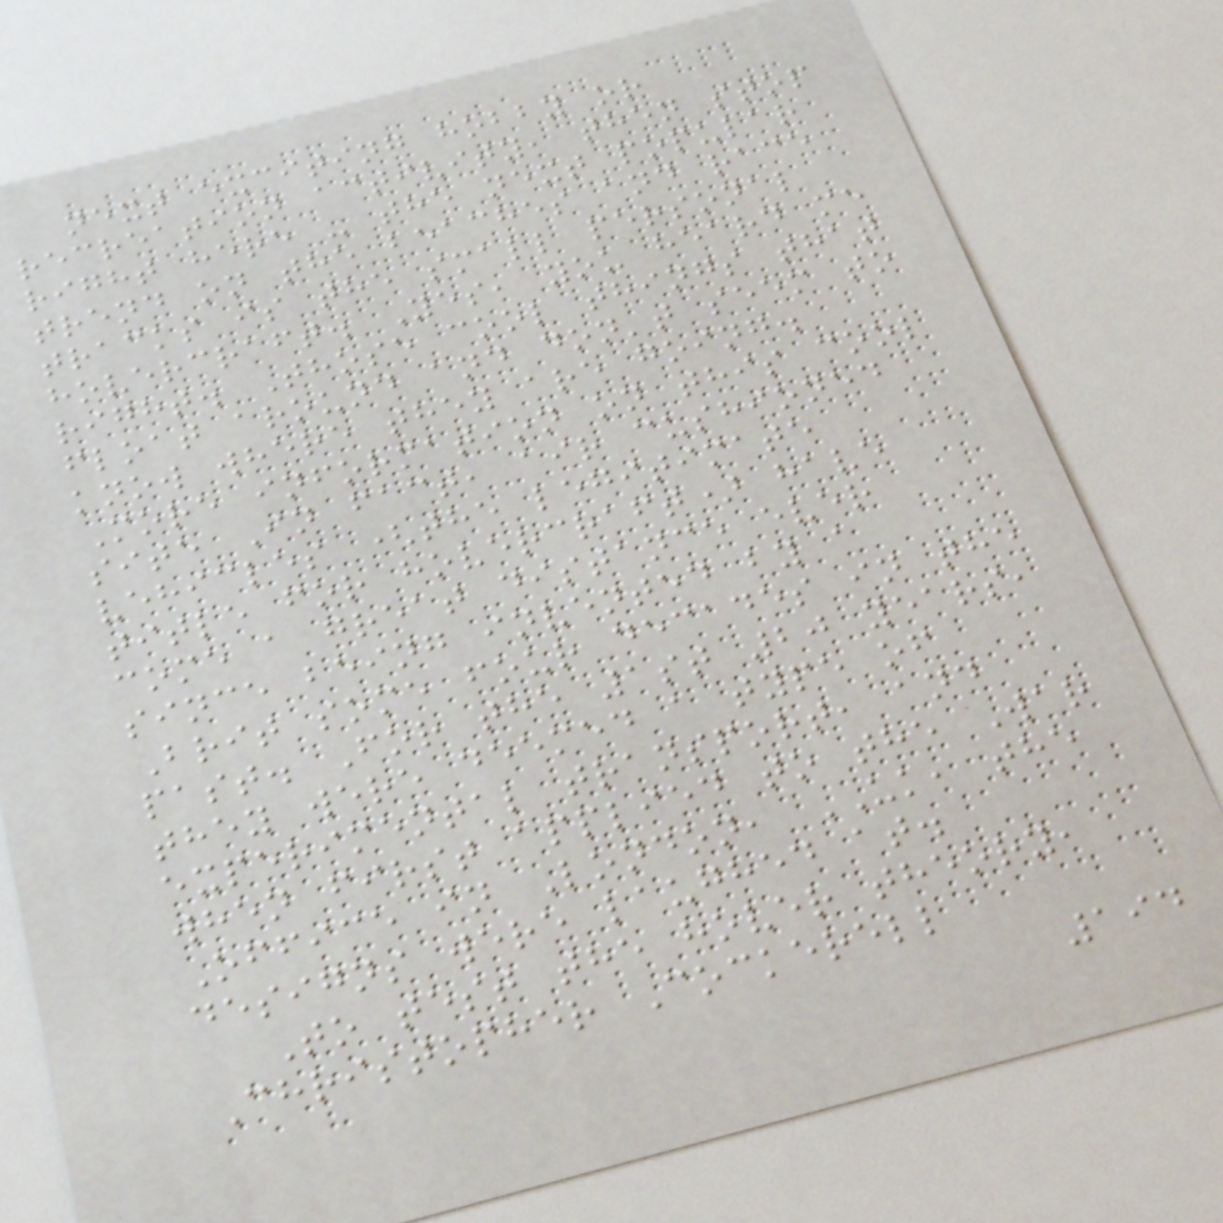next exciting hobby or
recreation activity, then stop
right here - the next popular
trend on the beaches and race
tracks is the small personal
hovercraft. Yes, you heard me
right. Those cool things that
float around and don't seem to
know where they are going.
More information on this cool
site In fact, air cushioned
vehicles (the legitimate
title for hovercraft) have
come a great distance ever
since being invented by a
Brit some four decades in the
past. For the 1st 20 years,
they were deemed a type of
experimental transport, and
when first applied to the War
Office in London, UK, the
designs were laughed at.
To test the hover theory,
Christopher Cockerell
194
